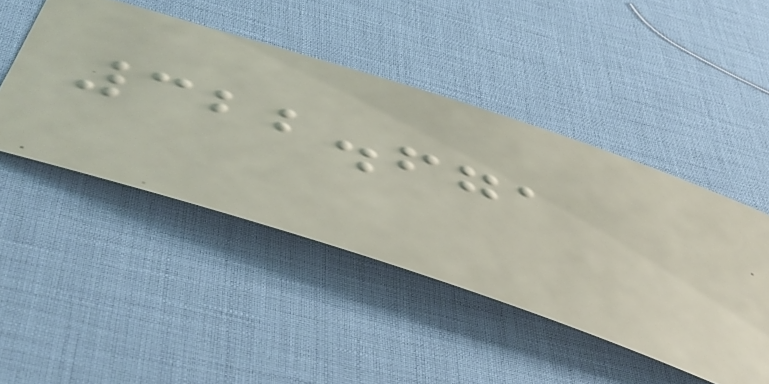322.671
